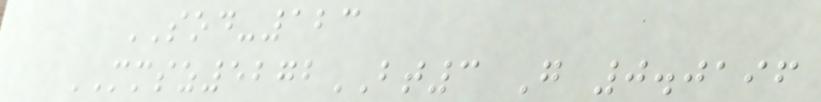SOD-123
MMSZ5272BT3 G 0.0196
